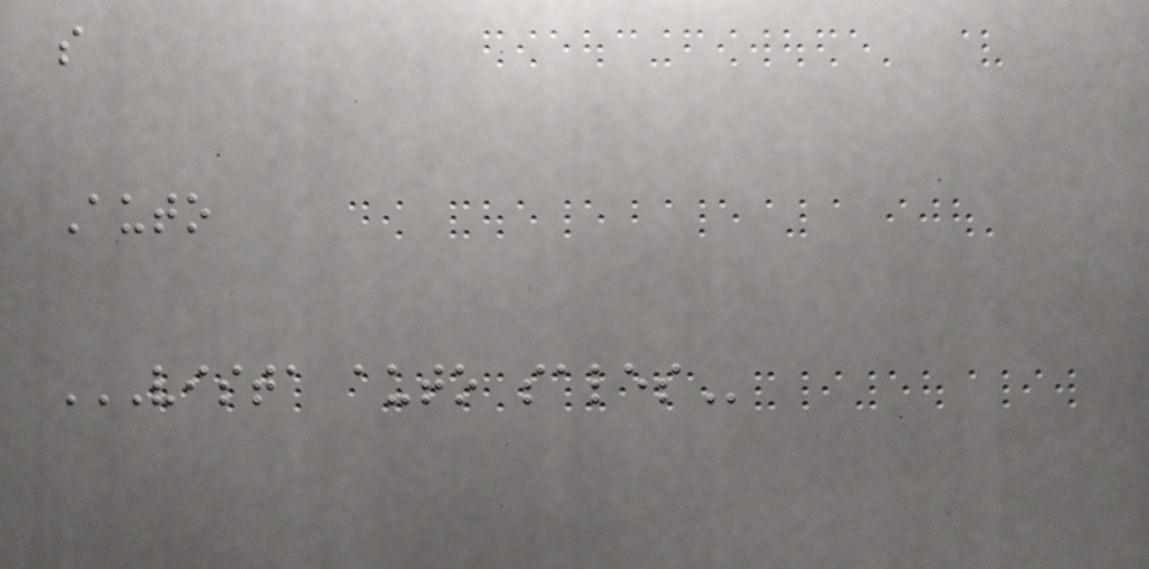s
Auto
VISTA AUTO SALES
